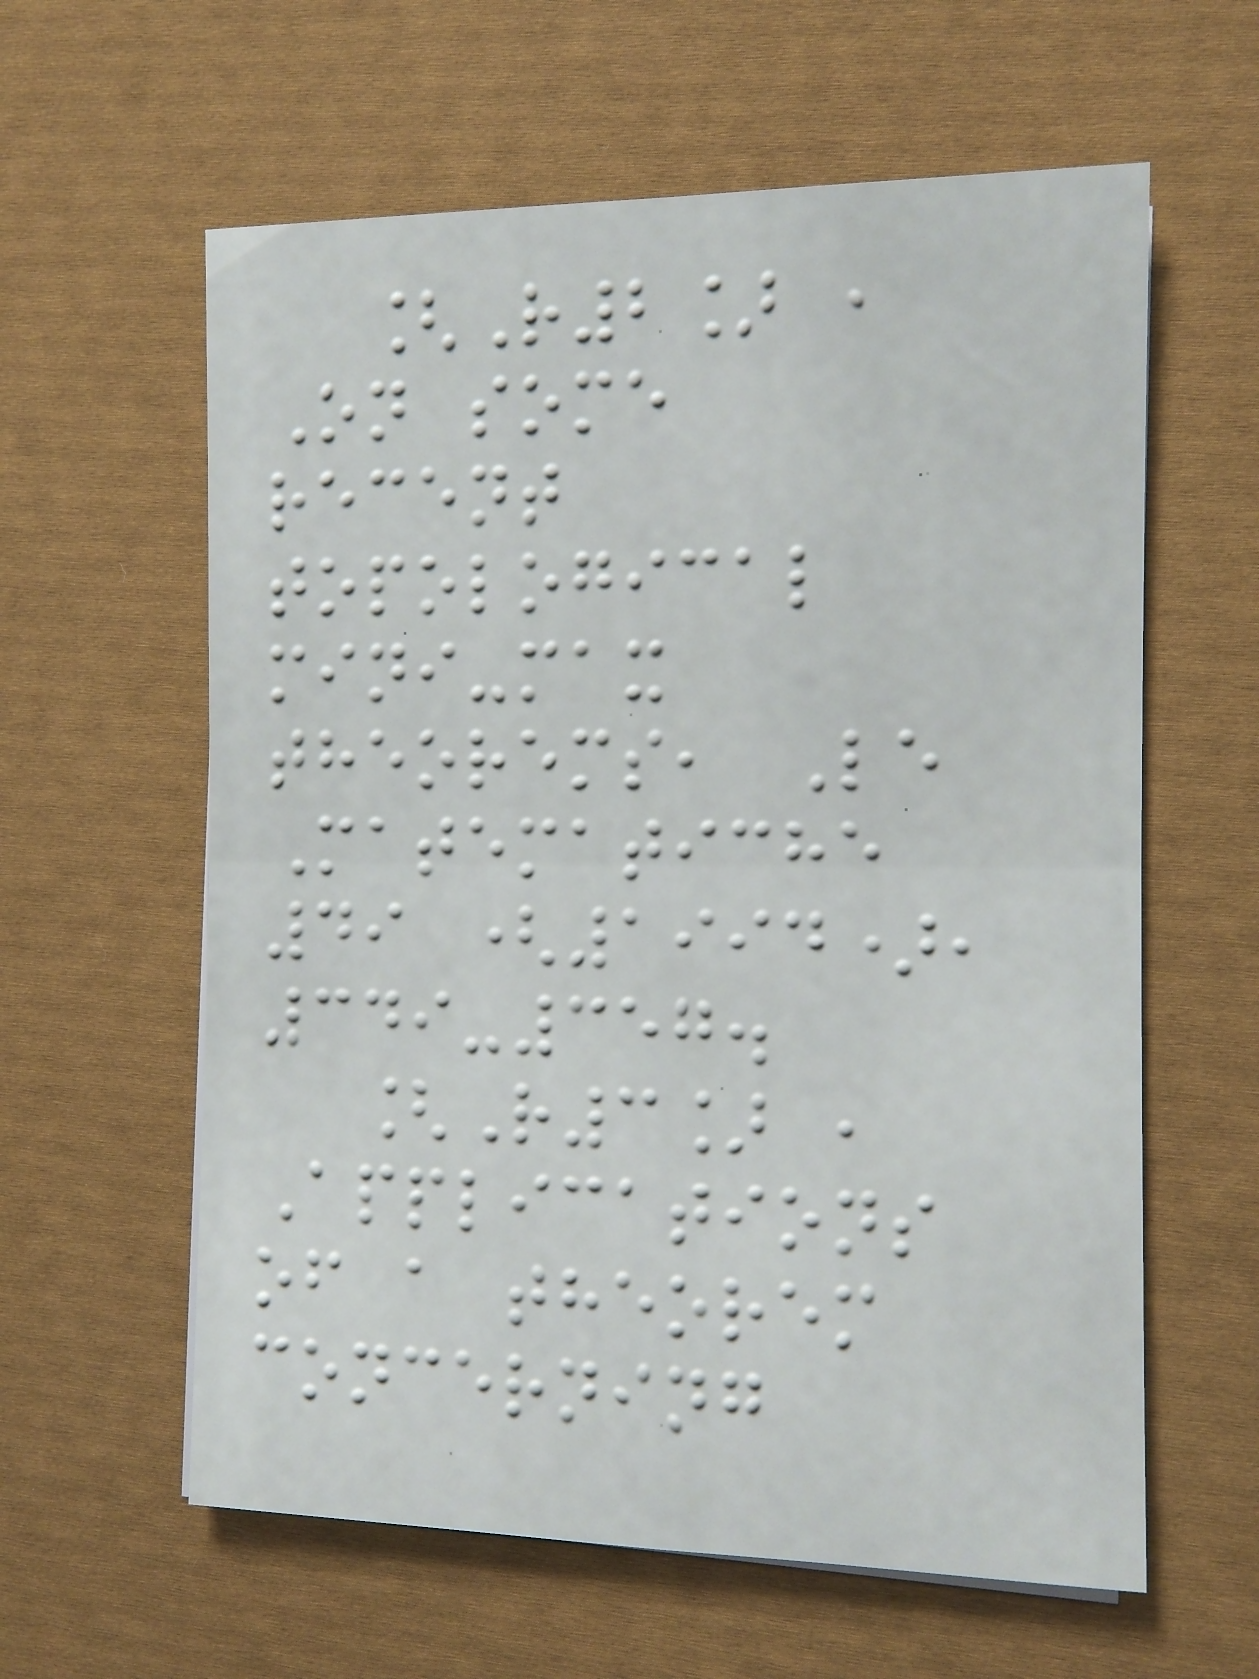[R2] ,
On some
recent
topological
mini-max
theorems, Le
Matematiche
49 (1994),
349-357.
[R3] ,
Applications
of a theorem
concerning
